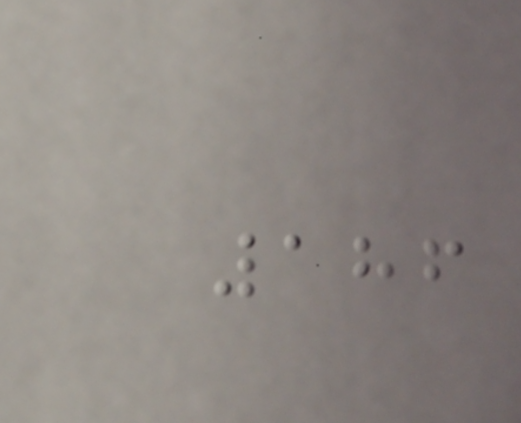186
